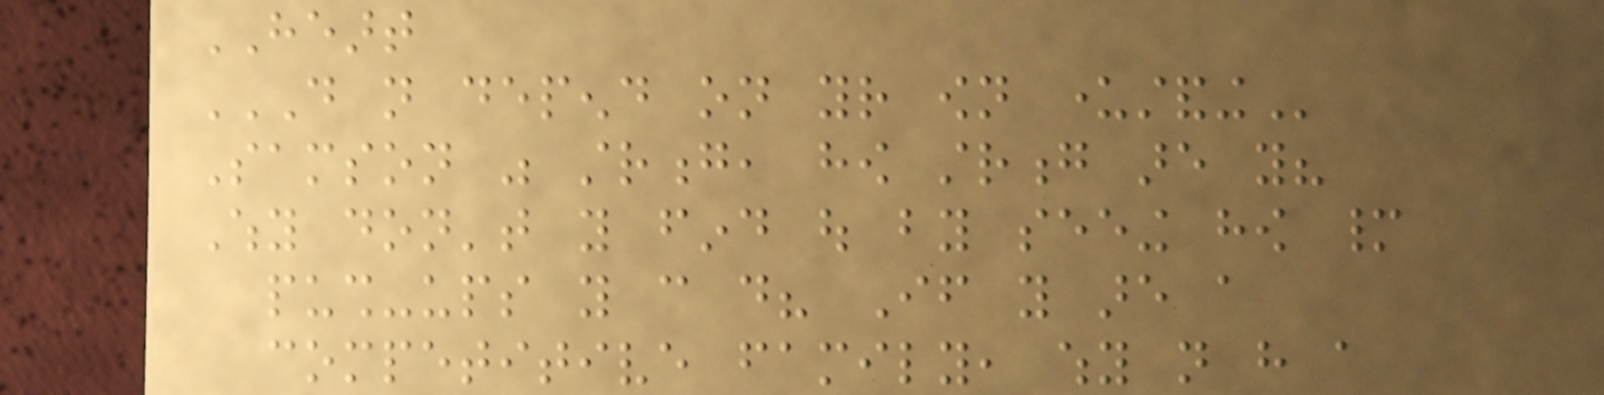HEART
DO NOT DEPEND ON YOUR OWN UNDERSTANDING
Samson was strong, how strong are you?
Why don't you find out by seeing how many
push-ups you can do? If you are a
competitive family, why not have a
